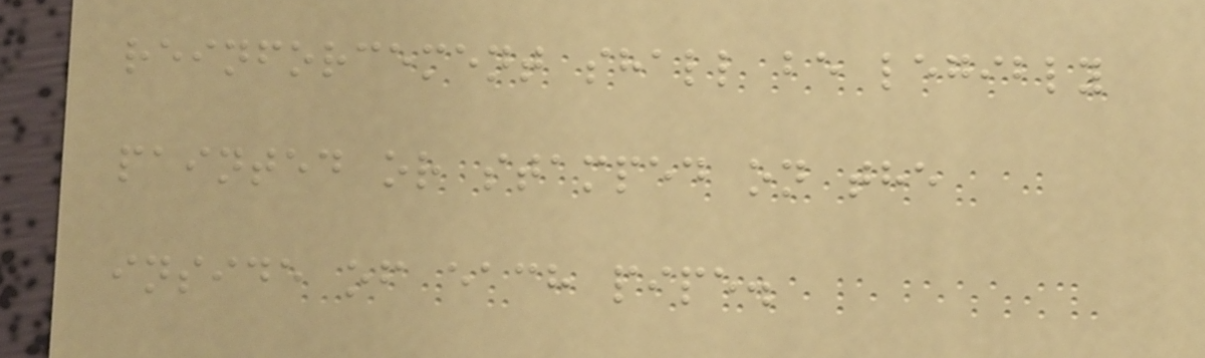reinforcement shall be legibly
painted or stamped on the
inside of each pipe.
